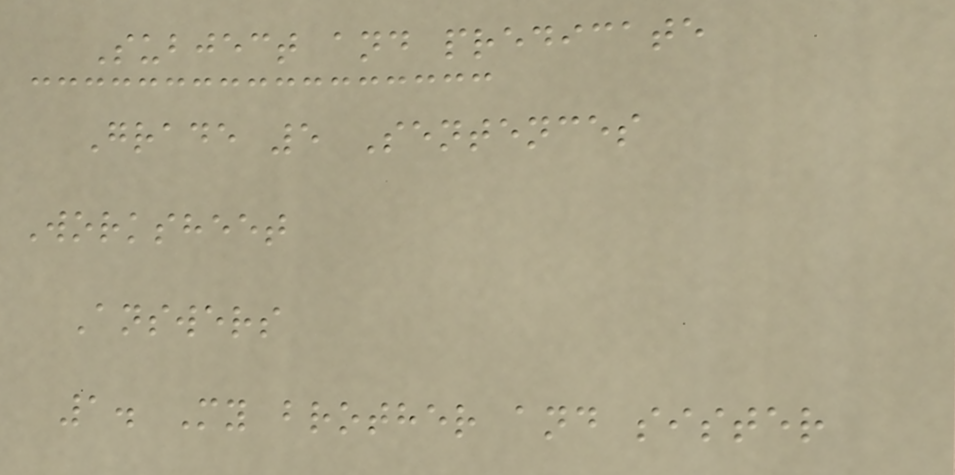Subject and predicate
Grade 5 Sentences
Worksheet
Answers
1. My brother and sister
